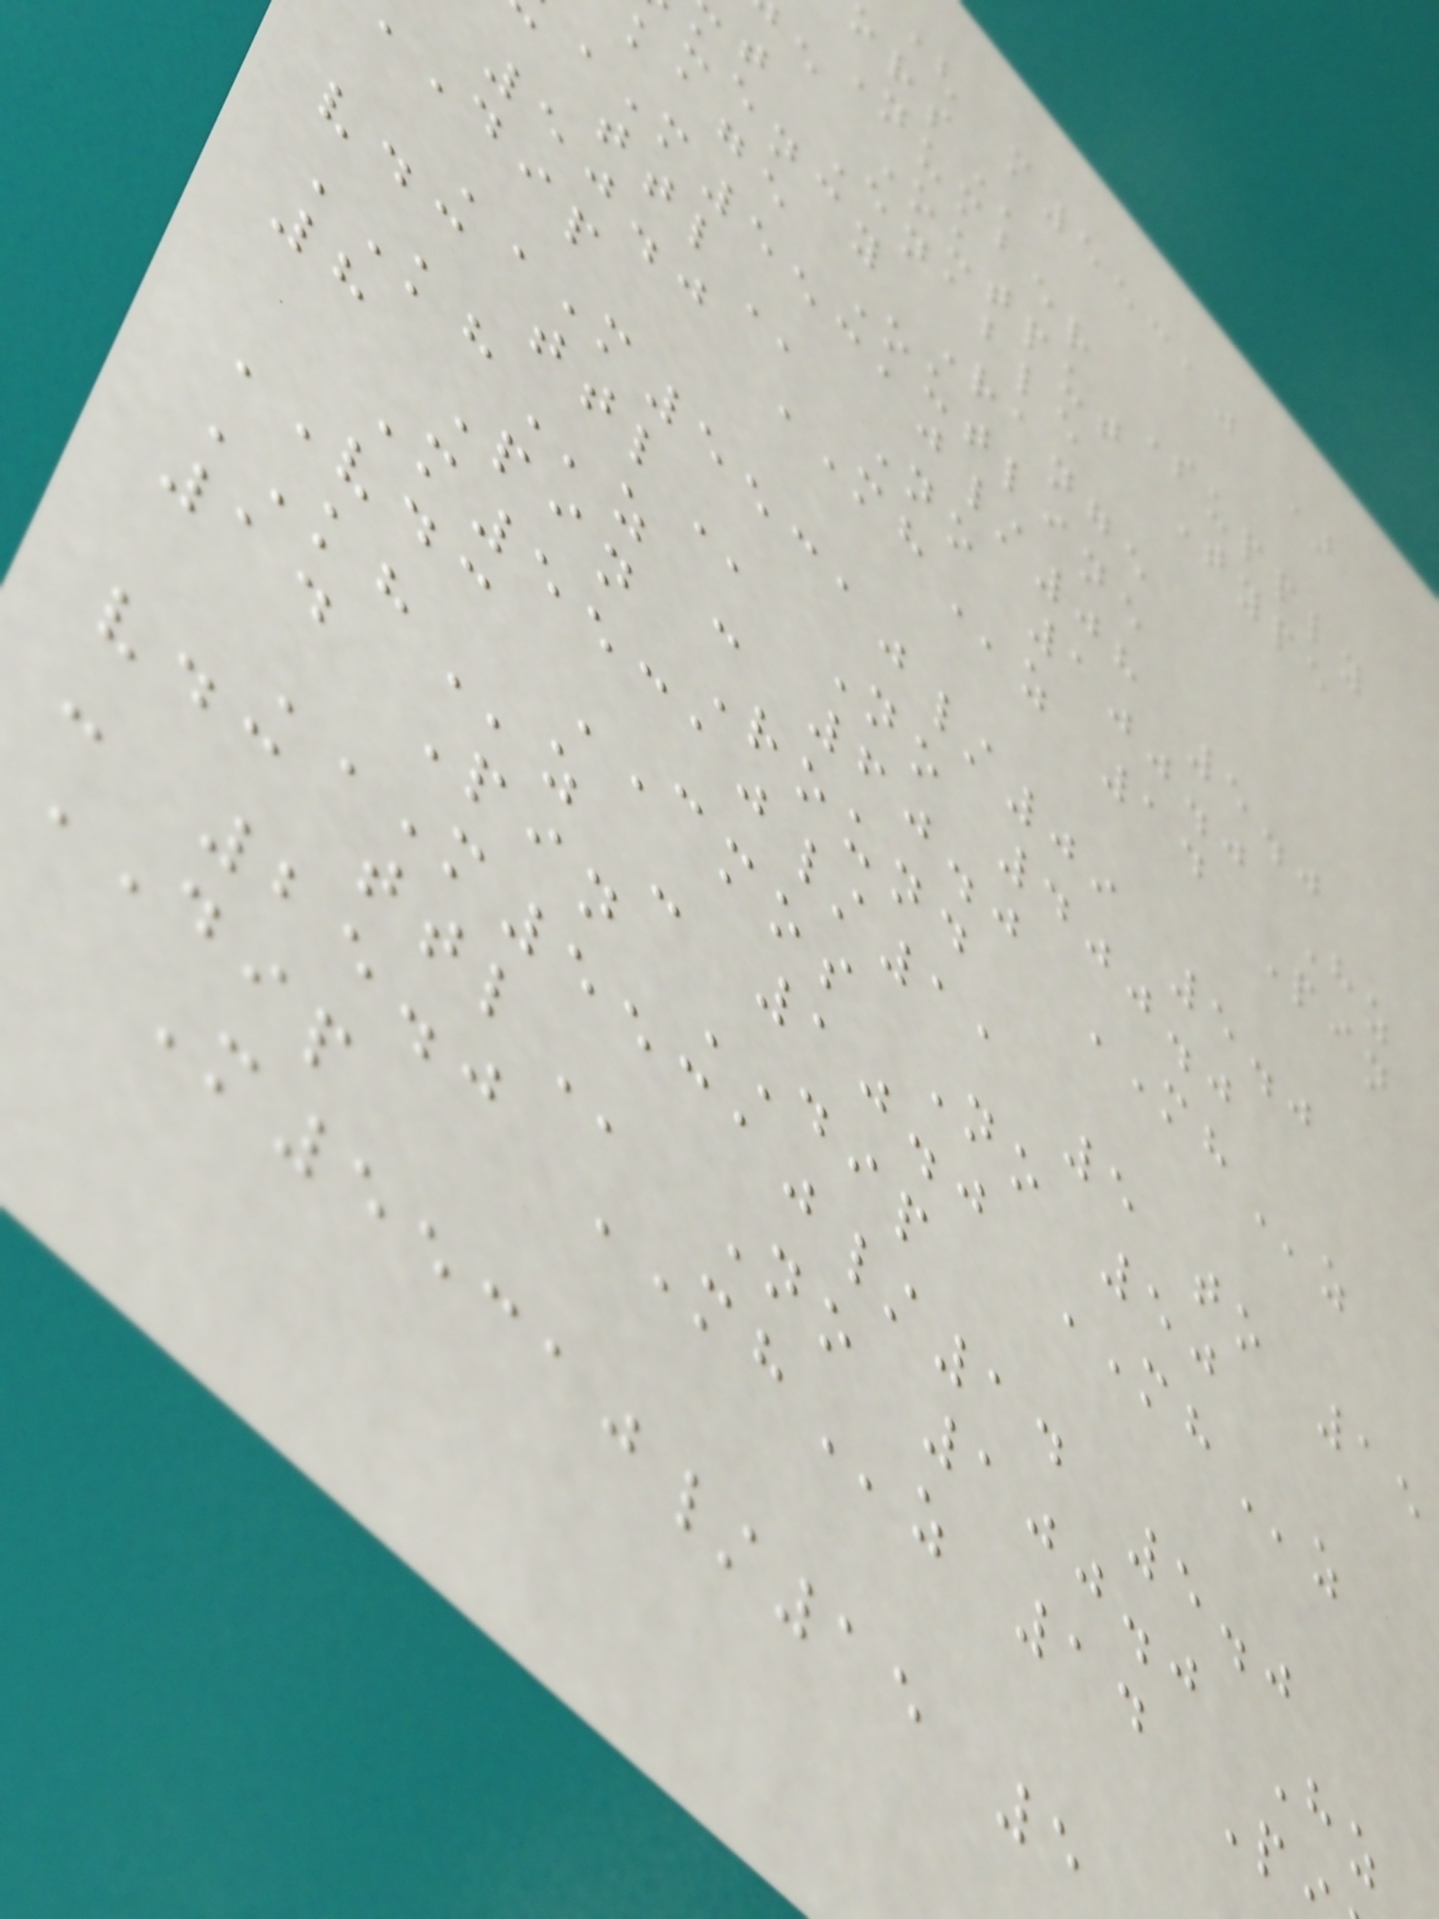( m55310 )
Number Supply
e Output Type
t Enable
uency Range
kage Outline
M55310/08 5.0
No 100.0 Hz
50.0 MHz 14 Pin
M55310/09 5.0
KHz - 60.0 MHz
8 Pin Round
M55310/11 5 to 15
VDC CMOS No 50
KHz - 10.0 MHz
14 Pin DIP
M55310/14 5.0
- 25.0 MHz 14 P
DIP
M55310/15 5
